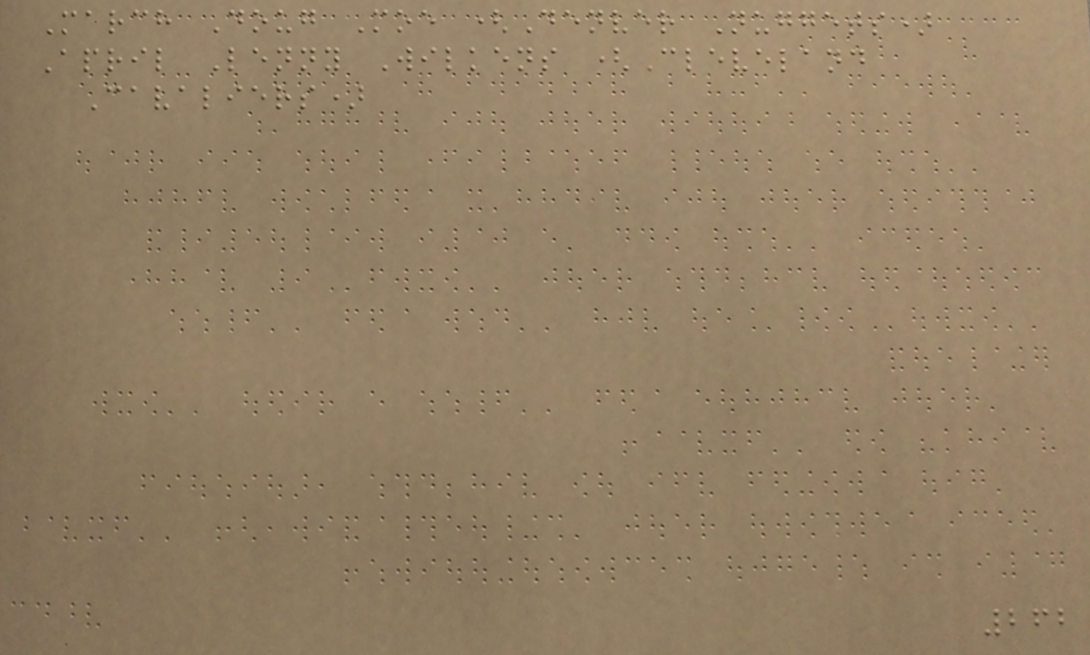March Doug Moe (Denver Nuggets)
April Lenny Wilkens (Cleveland
Cavaliers)
262
